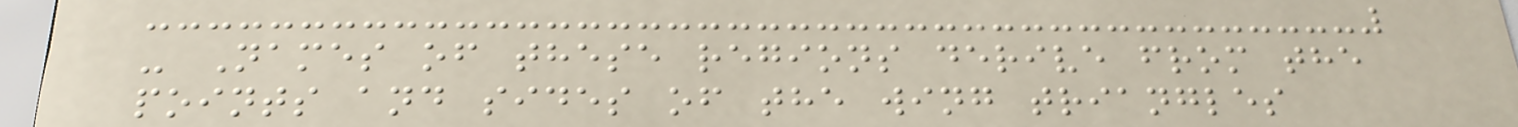- Names of these regions derive from the
points and sides of the wing triangles
